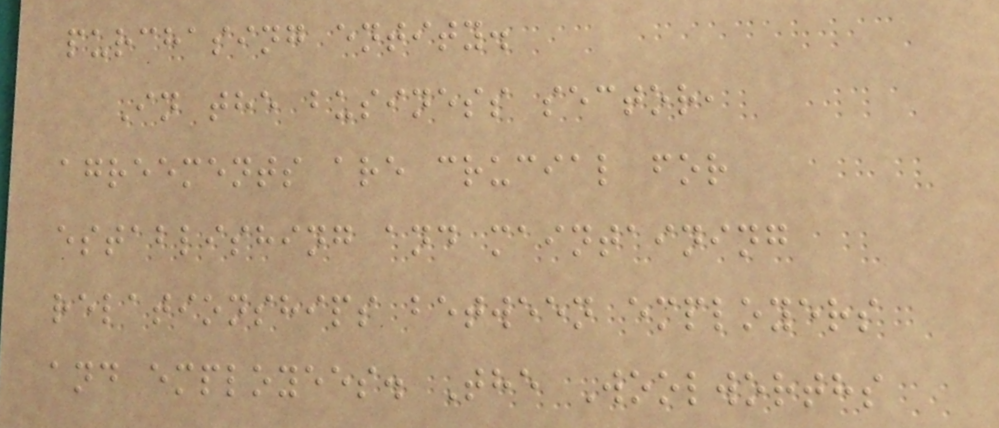purchasing entity.
In the business sector,
agreements are crucial for
establishing and maintaining
relationships between employers
and employees. The Woolworths
